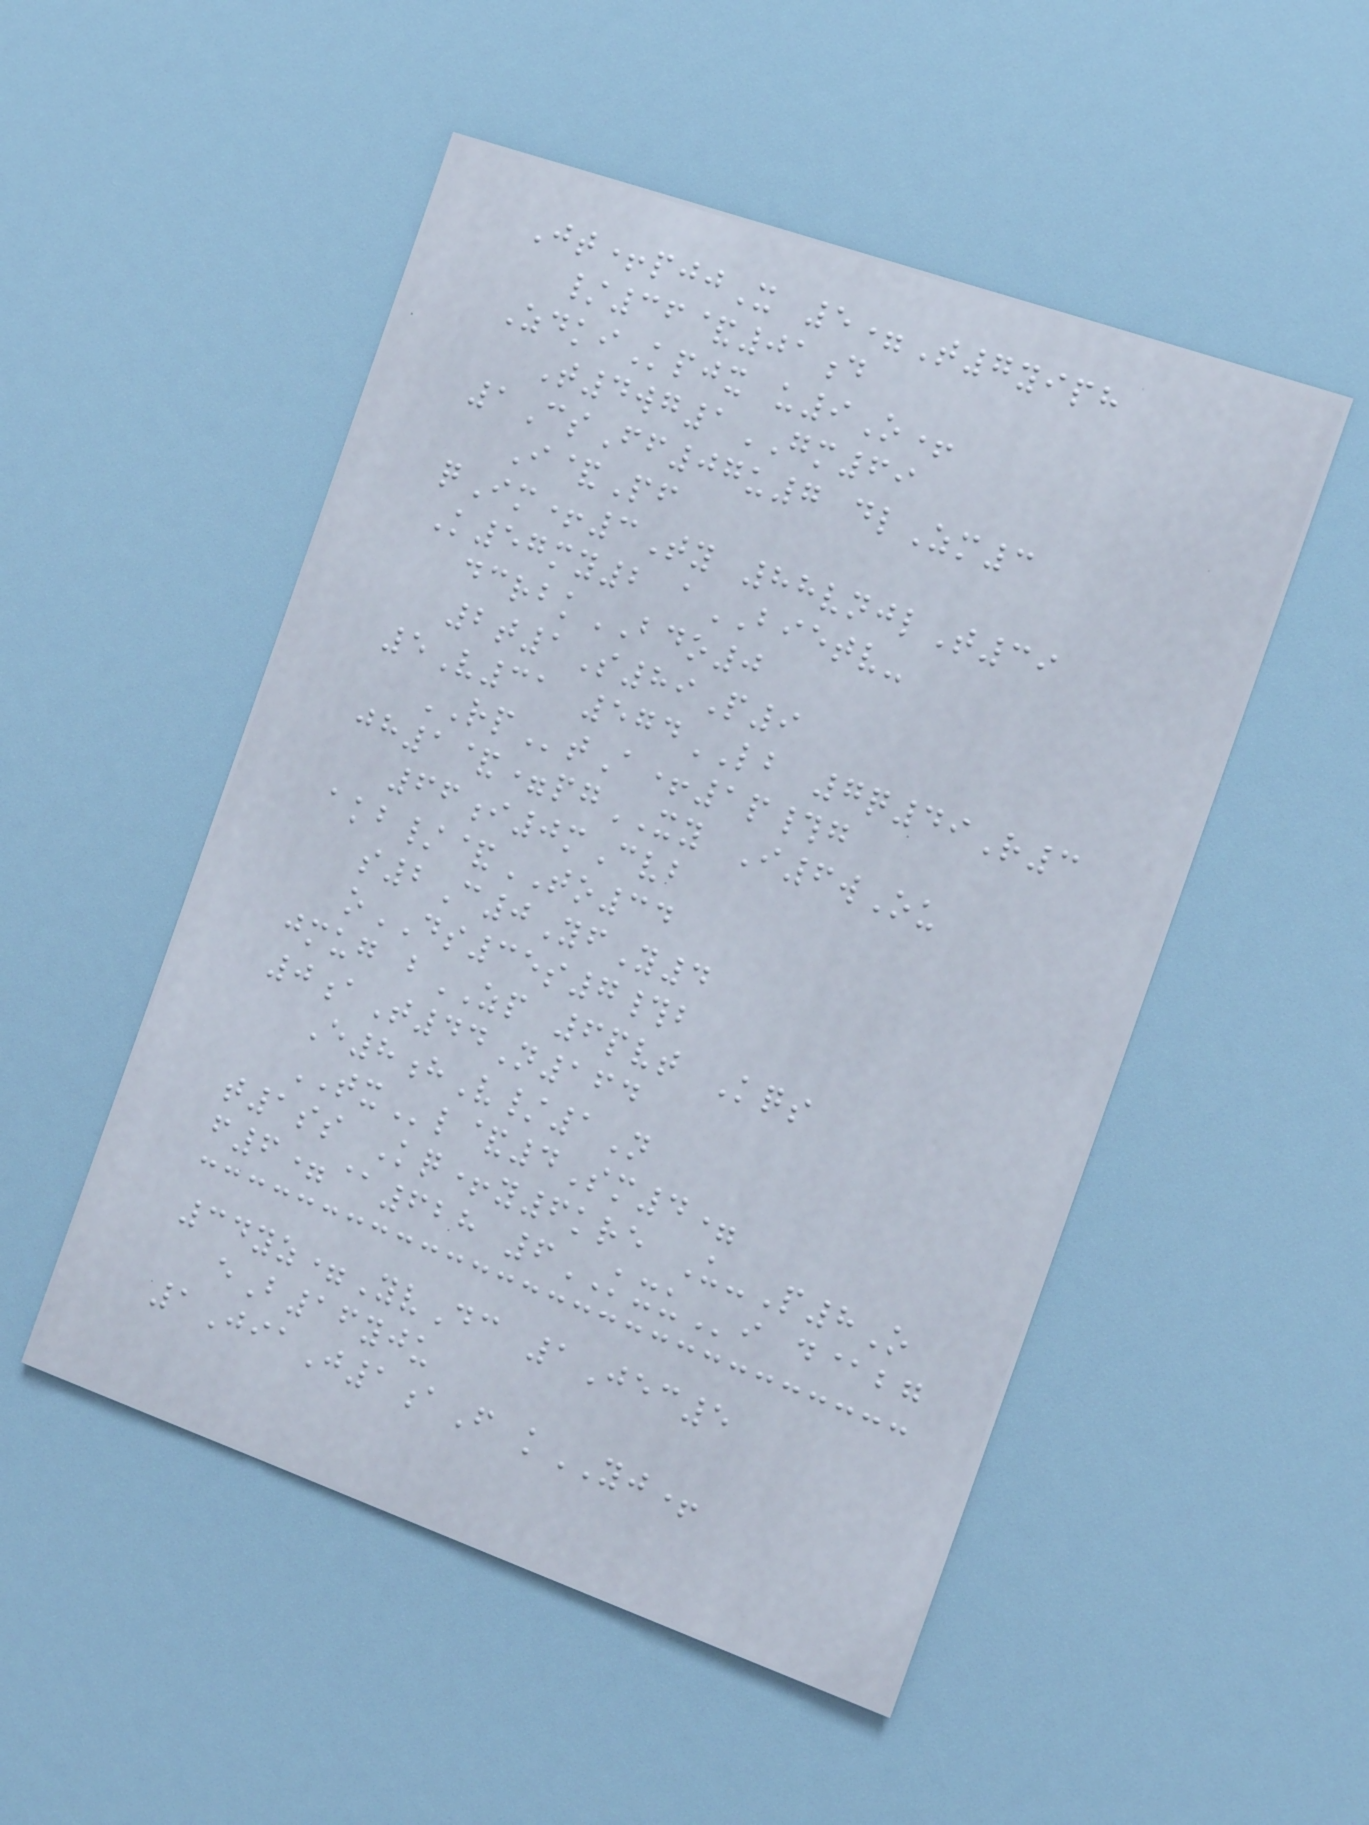Jt+pjjX 5=T7yiph
/36&01d
ZdkiKpjx u9O+
T4wg1GM69
1CsFf07u7 dlZm3
I&Pf
qIm+3Ty 88vnjlT39
K57my2 aBIETV-
dcrbkBDO0
2t1S89P9
5V31 574LB 7q49R3
RPtA+1p#g
jh1&=pgXY I6wOu
66i0mCvb
akb/&TO34
s2C0YfY4
oDS35s7#b
jmug bZP 6pvt Kqs
0aT44N164
E8hV/1N
TXl&4Sm4=
t1ss Kq+y6kre U-P8O
f6=@628 6KXUi d@bg
34yz=YvDc 1Jec5
eB16yju
1JiaJ1aF kYJ+
